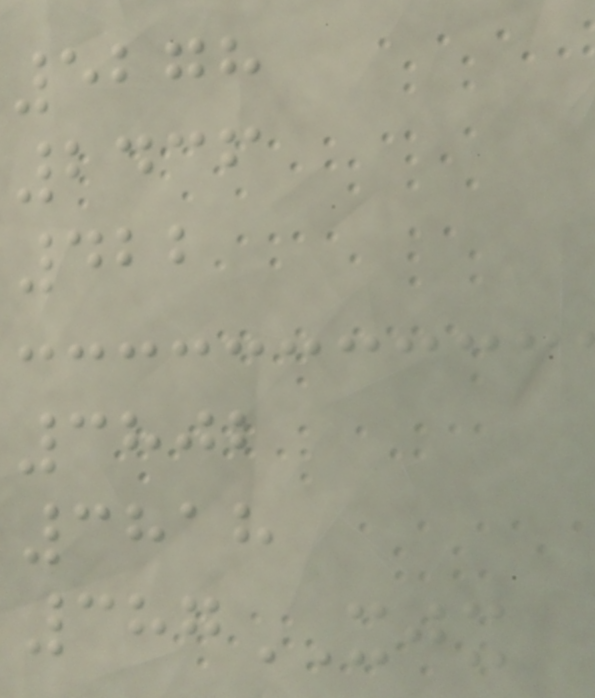5278
2436
422
3802
3818
387XJX
